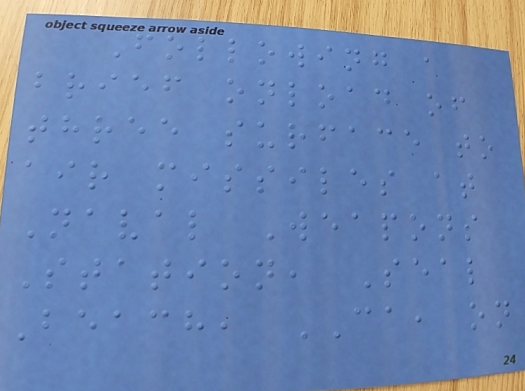Following a
brief onload of
three surface to
air missiles at
Naval Weapons
Station, Seal
Beach, CA, on
